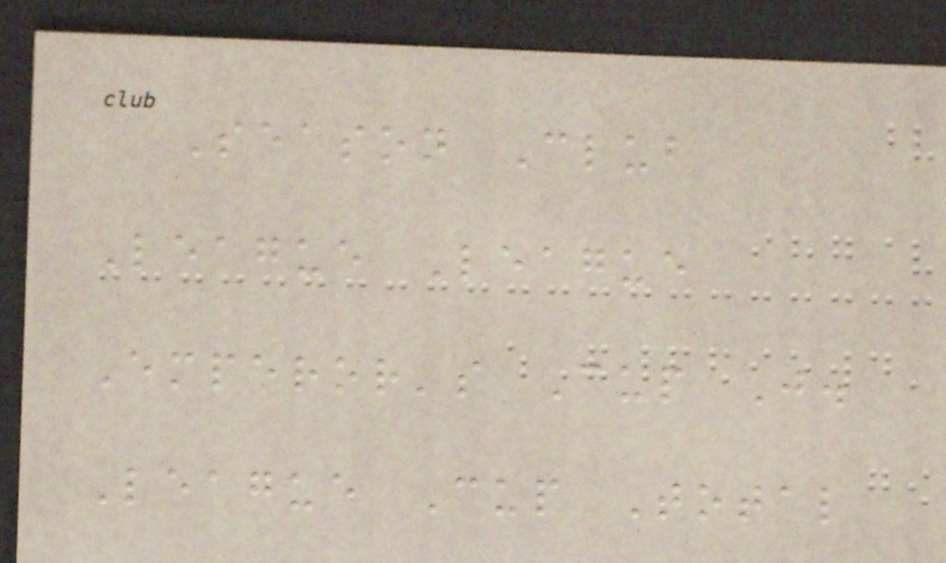Season Club
League League
Emperor's Cup J.
League Cup Total
